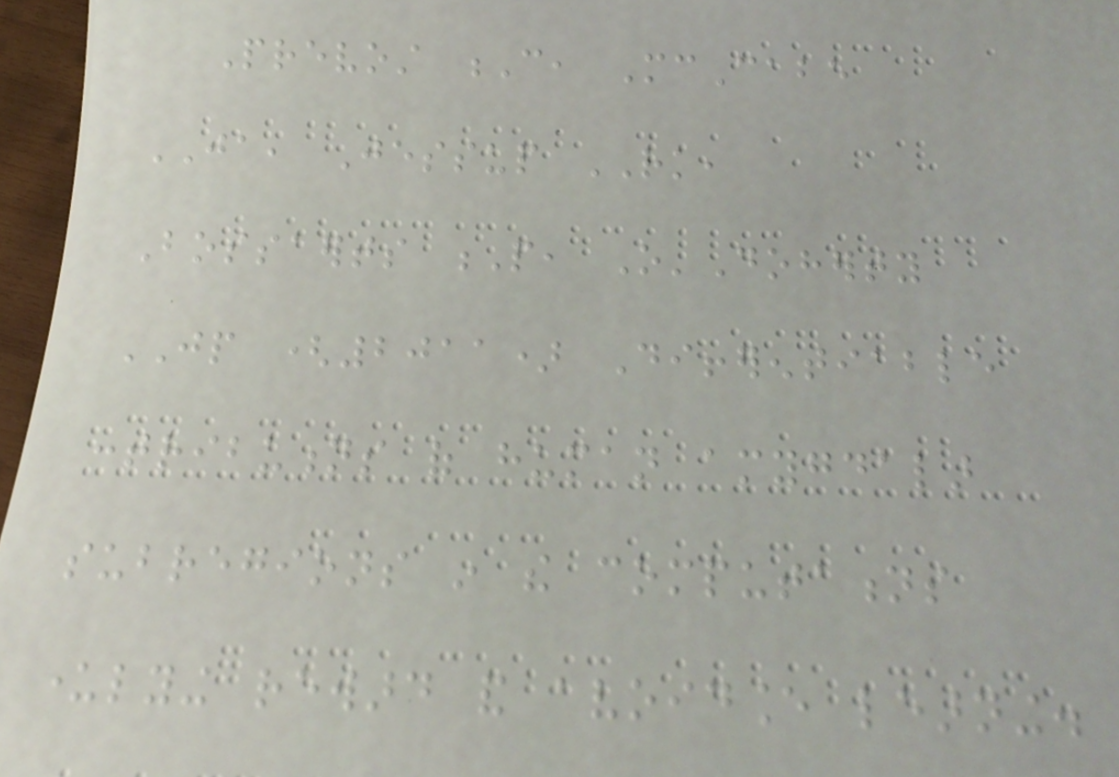Prevost C, McCabe
JA, Jessup RK,
Bossaerts P, O'Doherty
JP (2011) Differentiable
contributions of human amygdalar
subregions in the computations
underlying reward and avoidance learning.
